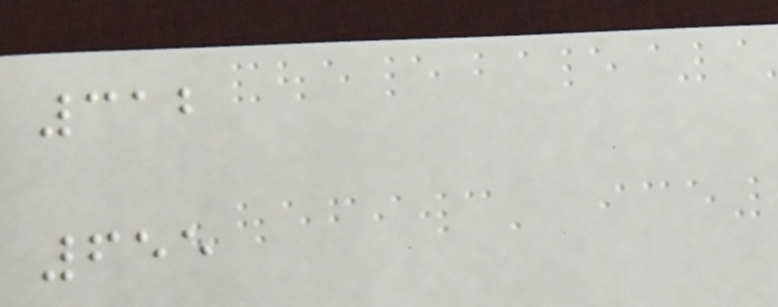312
655
